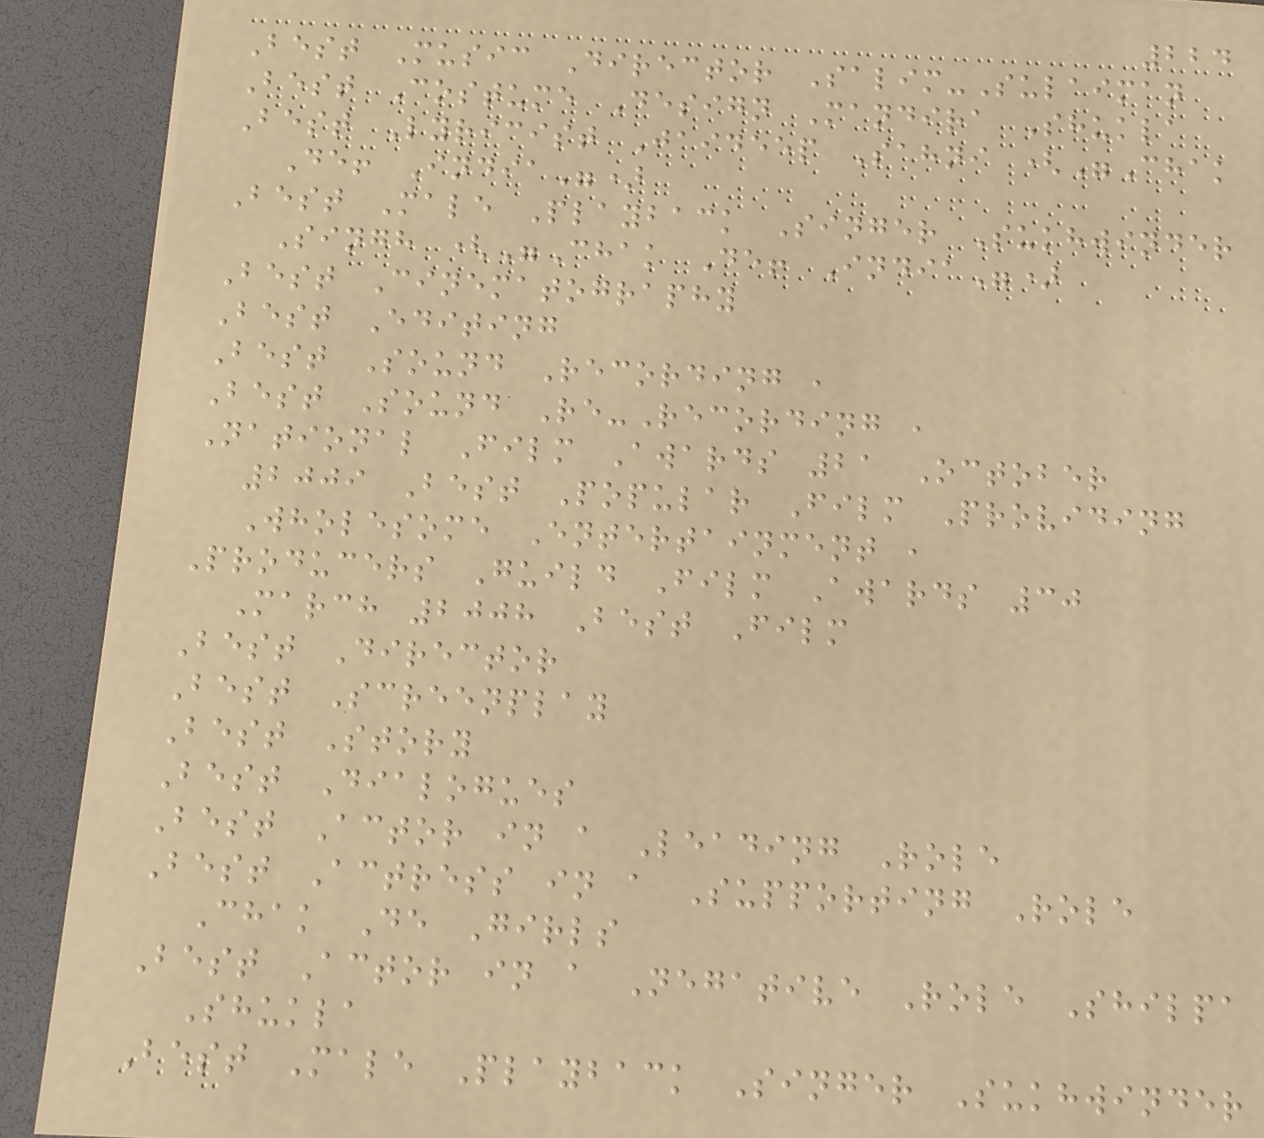224
Best Music Director Salim-Sulaiman
Best Costume Design Mandira Shukla
Best Lyricist Jaideep Sahni ("Chak
De! India")
Best Male Playback Singer Sukhwinder
Singh ("Chak De! India")
Best Cinematography
Best Editing
Best Sound Recording ,
Best Sound Re-Recording ,
National Film Awards 21 October
2009 Best Popular Film Providing
Wholesome Entertainment ,
Producers Guild Film Awards 30
March 2008 Best Film
Best Director
Best Screenplay
Best Story
Best Dialogues
Best Actor in a Leading Role
Best Actress in a Supporting Role
Chak De Girls
Best Actor in a Negative Role Shilpa
Shukla
Best Male Playback Singer Sukhwinder
